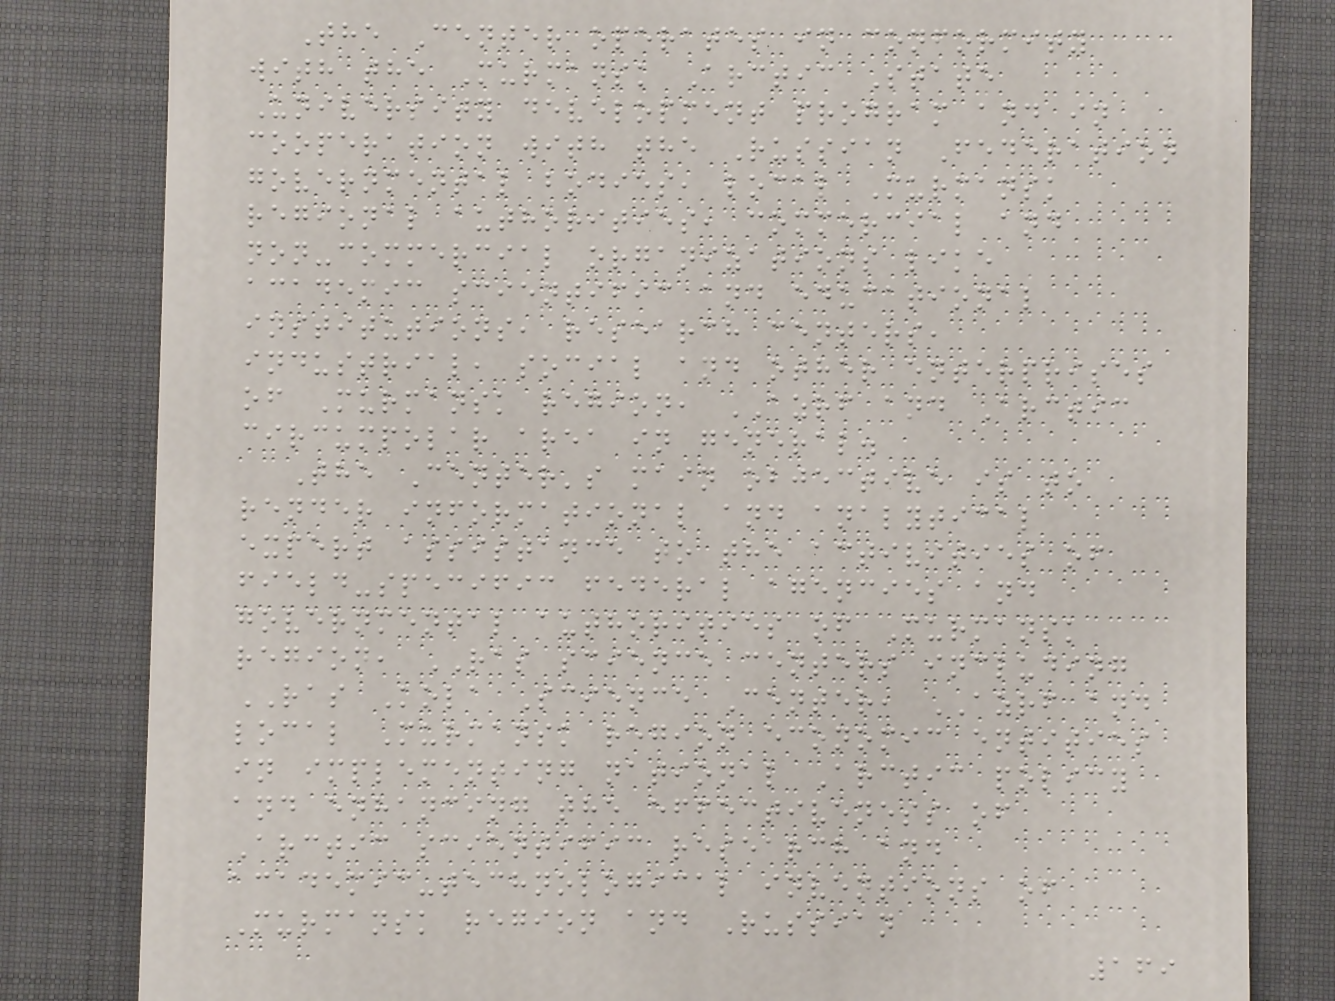The Center operates in conformity
with the Murmansk Arctic State
University development program and in
cooperation with the Russian Federation
governmental bodies, local Murmansk
regional authorities, commercial and
non-commercial organizations like
academic scientific and educational
institutions, research centers,
industrial, social and other enterprises
of Murmansk region, AZRF and Arctic
circumpolar area in general.
The Center's main objective is to
render informational and analytical
expert assistance to the activities of
field-specific federal agencies and
governmental authorities of Murmansk
region, RAS science centers including
RAS Kola Science Center, AZRF and
local Murmansk region economic entities
in implementing national Arctic policy
and enhancing the effectiveness of
Arctic scientific research and
academic-technological inventions of
Murmansk region and Russian
169
